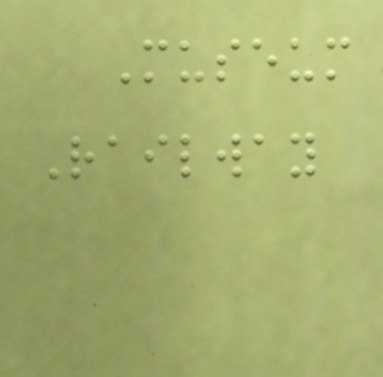Museum
Railway
